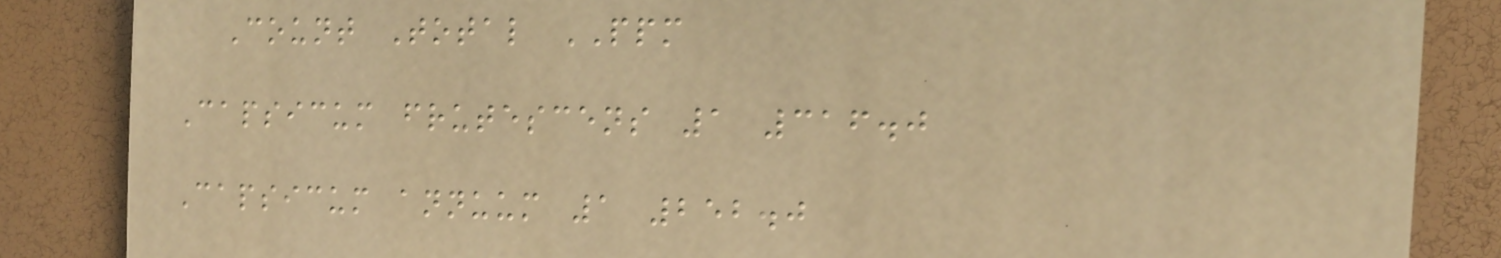Count Total PPM
Capsicum frutescens 1 316.0
Capsicum annuum 1 252.0
